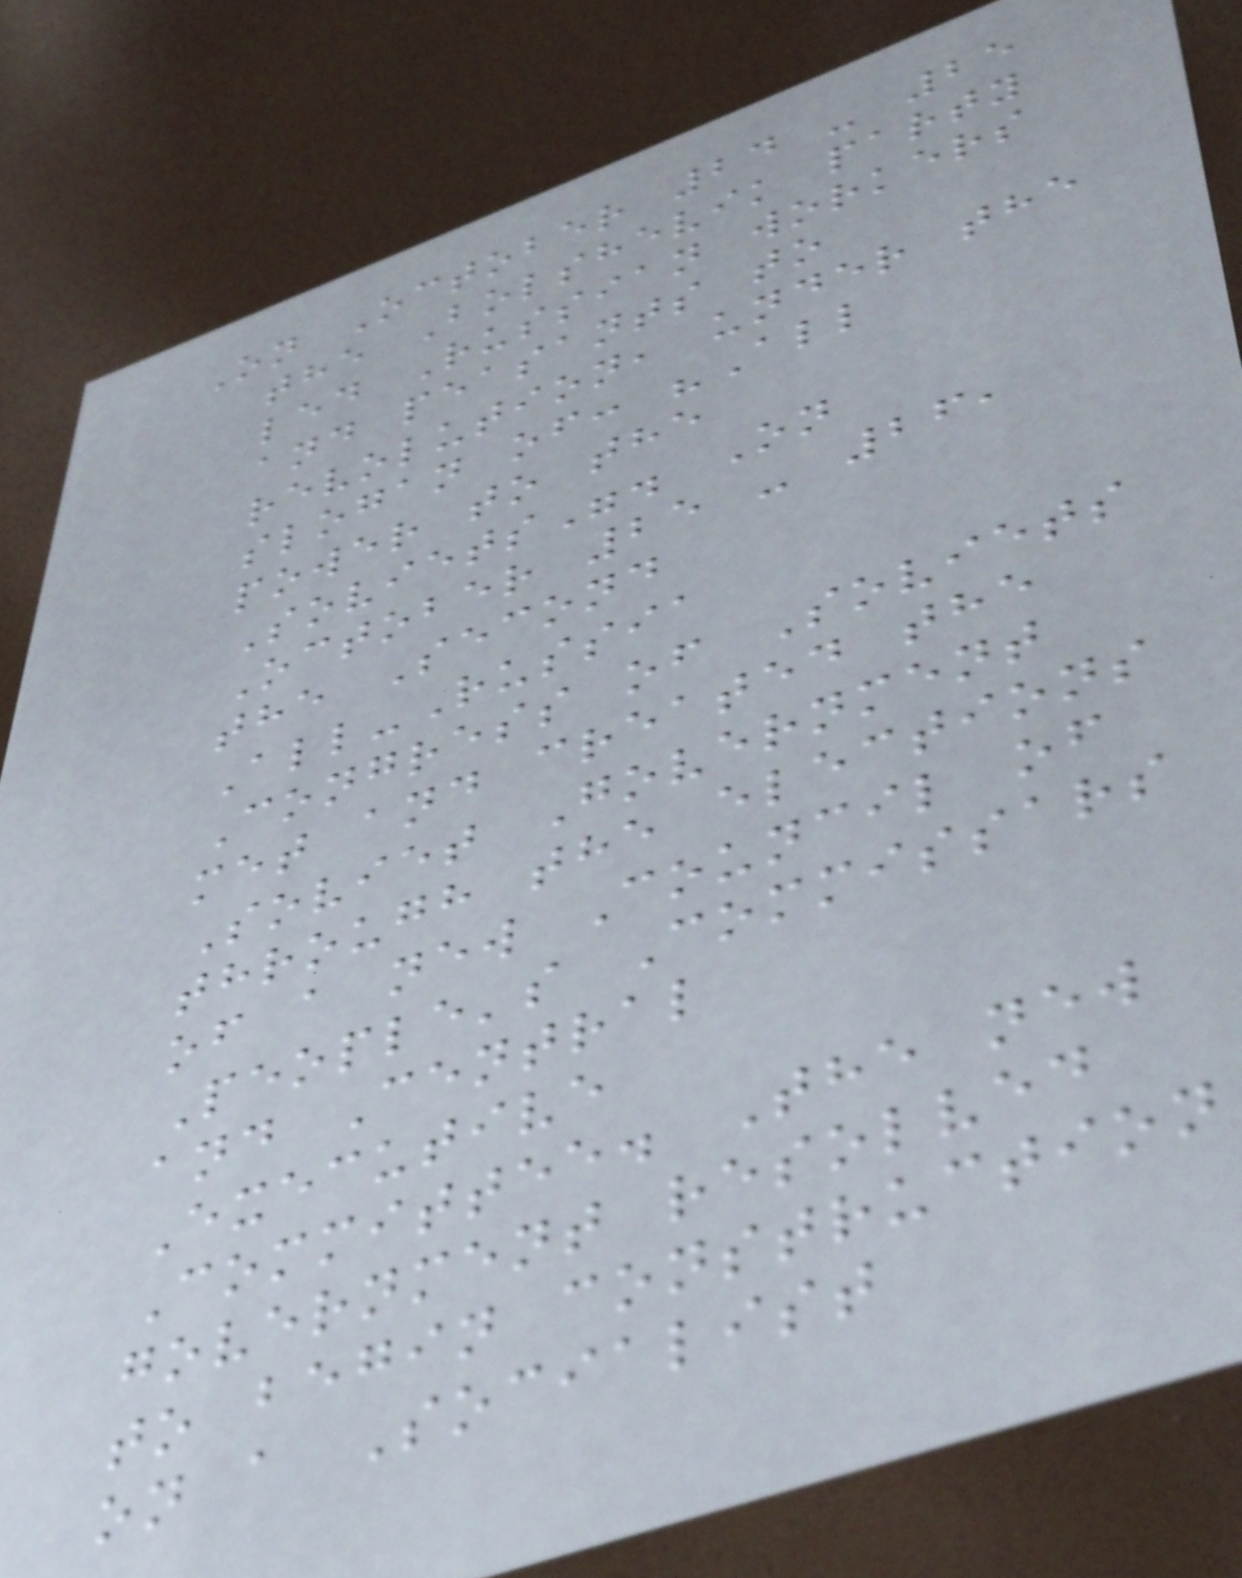On October 24 - 25
the Bolshevik party
led Russian workers
and peasants to
revolution, under the
slogan of: "All
power to the
Soviets". On
October 25 - 26,
the Second
All-Russia
Congress of Soviets
met and created the
Soviet Government
through the elections
of a new Council of
People's Commissars
and Central
Executive
Committee. The new
government resolved
to begin construction
on a Socialist
